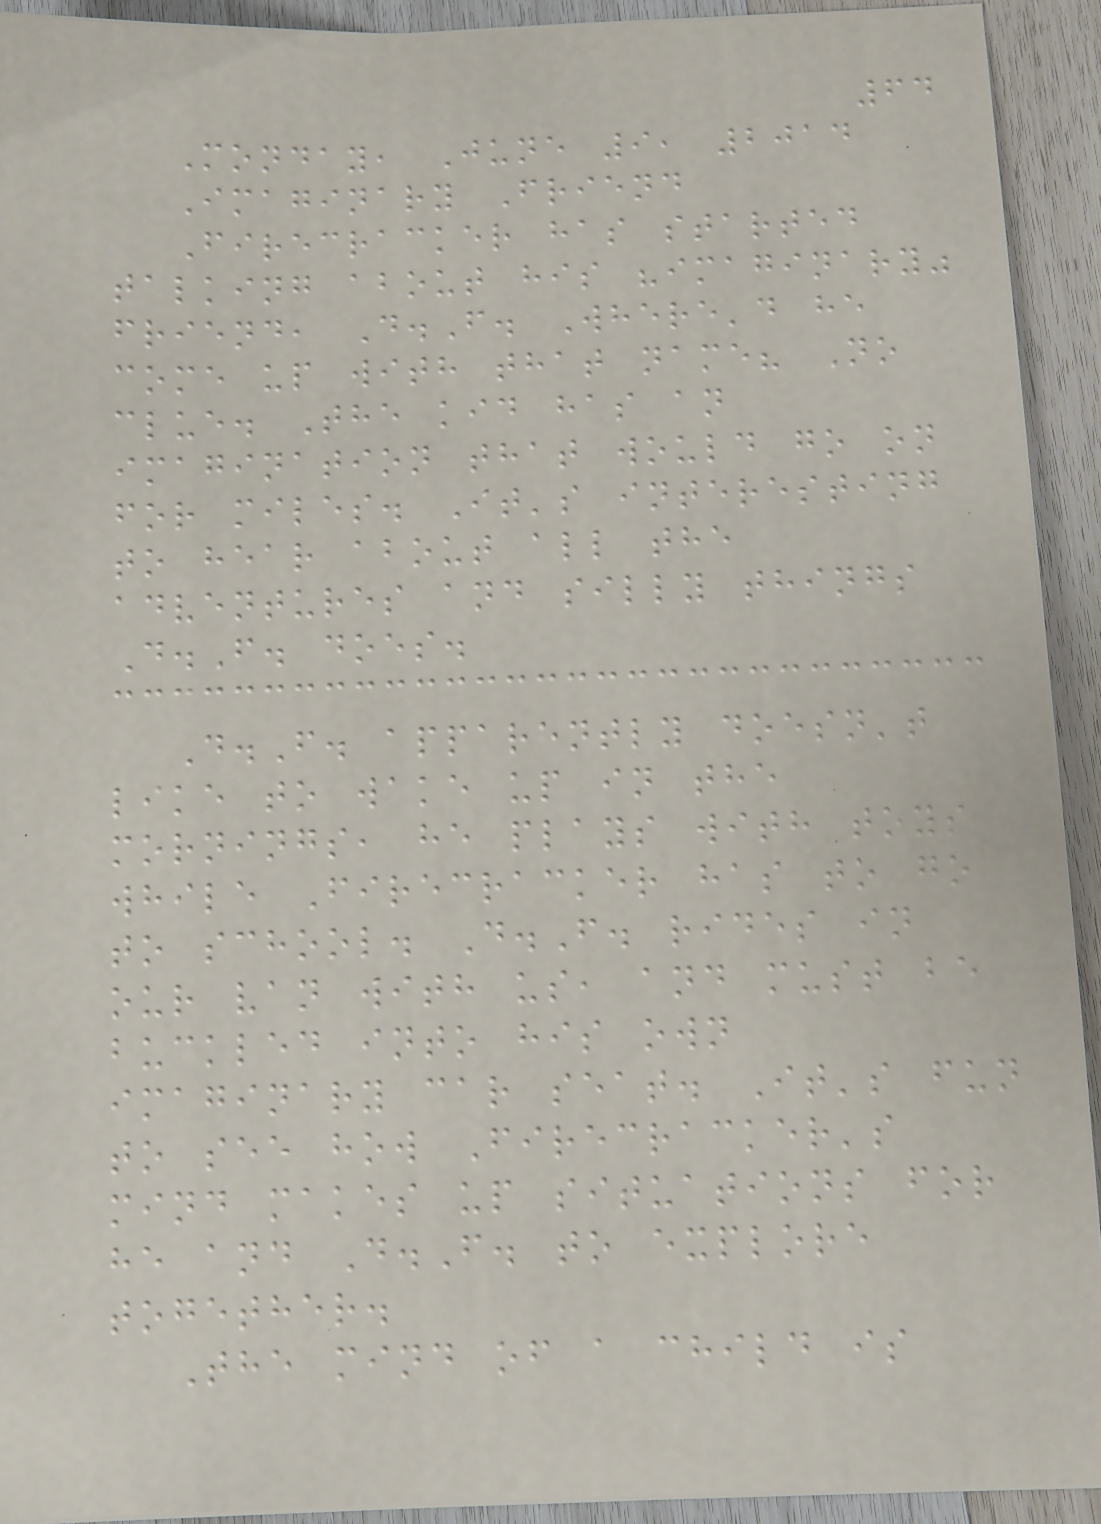64
Monday, June 9, 2014
Imaginary Friend
Firecracker has started
talking about his "imaginary"
friend, D.F. Where'd he
come up with that name? No
clue. The kid has an
imagination that would go on
for miles. It's interesting
to hear about all the
adventures and silly things
D.F. does.
D.F. apparently doesn't
like to wake up in the
mornings, he plays with toys
while Firecracker has to go
to school. D.F. rides in
our van with us, and must be
buckled into his own
imaginary car seat. It's fun
to see how Firecracker's
mind makes up situations for
he and D.F. to explore
together.
The mind of a child is
